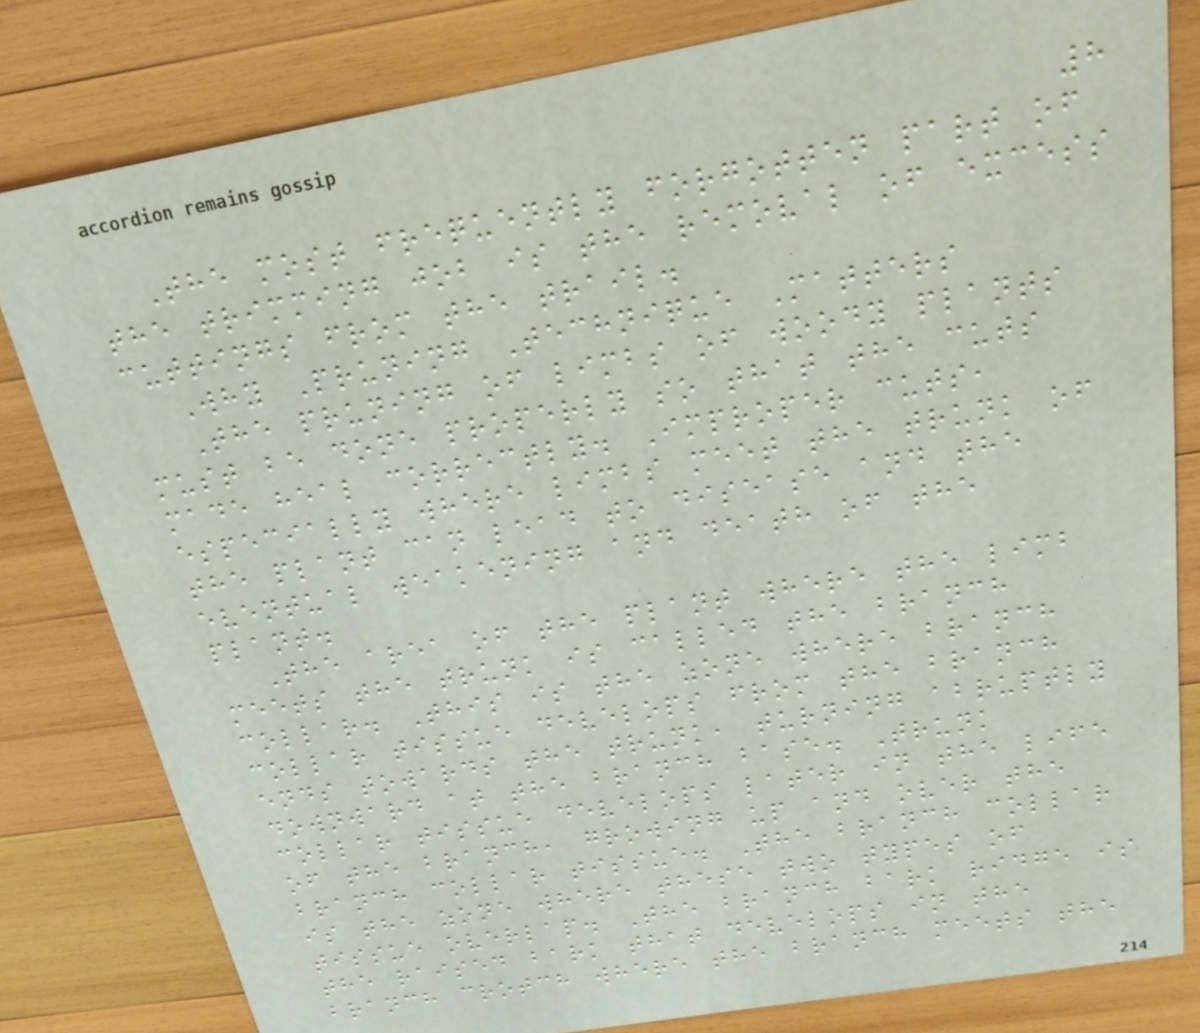8
The most frequently forgotten part of
the trimming job is the removal of excess
cuttings from the trail.
Why Pruning Technique Matters
The pruning of limbs of woody plants
must be done properly so that the cuts
made heal correctly. Improper cuts,
especially where limbs meet the trunk of
the plant can lead to disease and the
eventual weakening and death of the
plant.
The area of the plant where the limb
meets the trunk is called the branch
collar. This is the zone where branch
collar tissue develops from the branch
ends towards the trunk, turning abruptly
downward at the branch base. Trunk
collar tissue develops later in the life
of the branch, growing up and over the
branch collar tissue. The branch collar
is the zone where these two types of
tissue overlap. The branch bark ridge is
the raised bark that develops in the
branch crotch where the branch meets the
